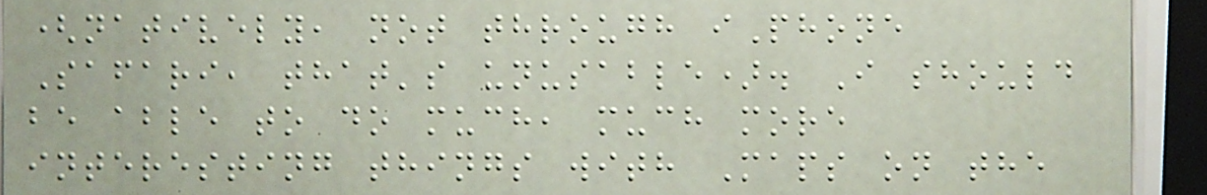(natively, not through iPhone
Safari, that's unusable). I should
be able to do much, much more
interesting things with Maps on the
